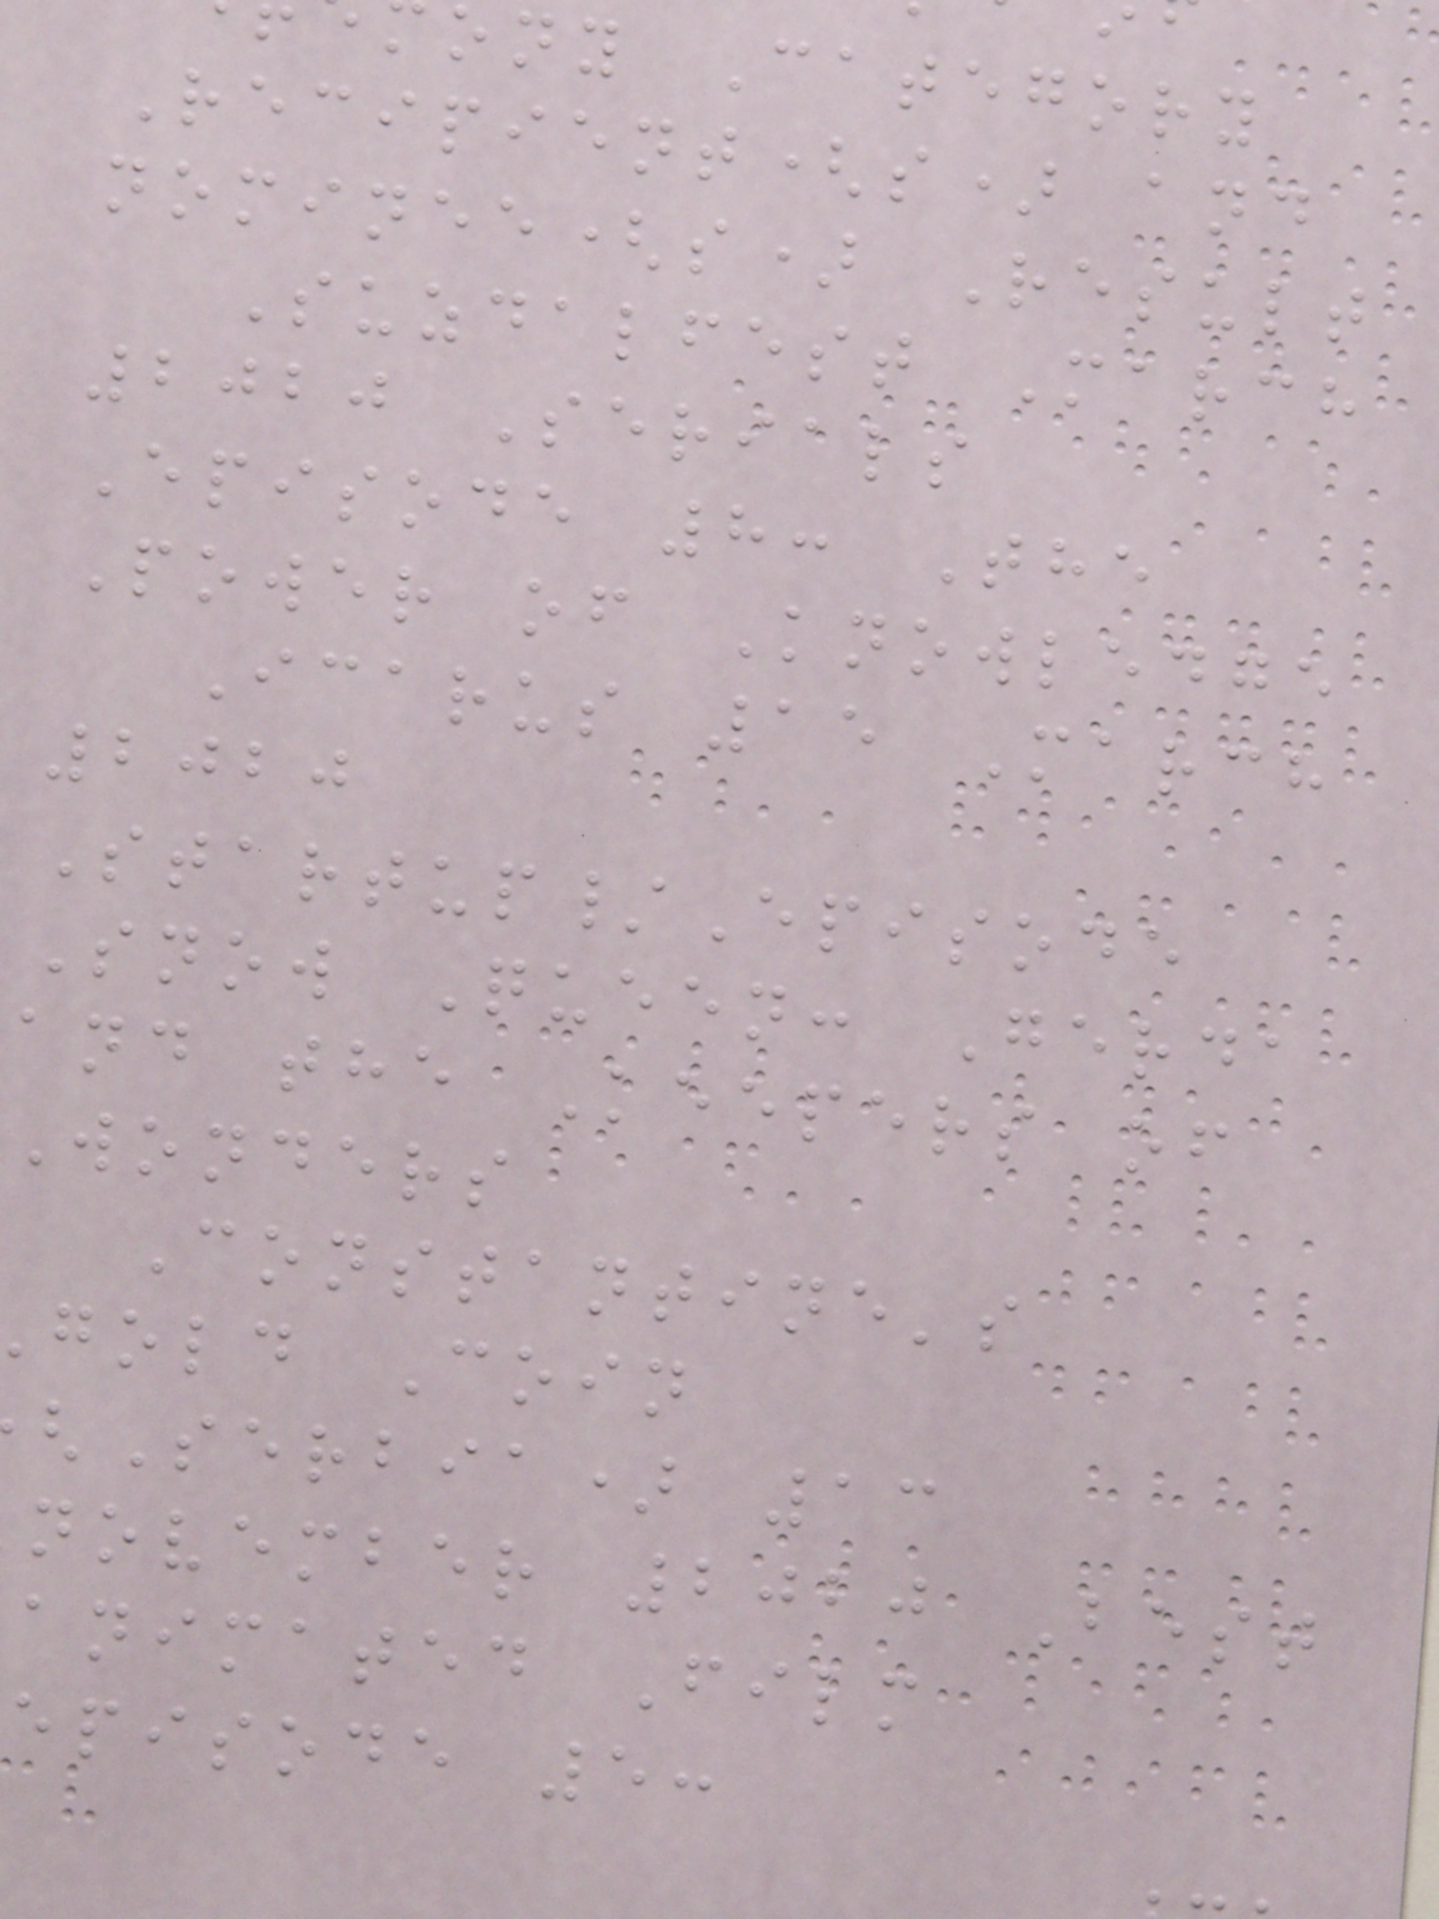ony Category
Recipient(s) and
nominee(s) Result
Suzdalfest March
2020 Serials
Episode 8: The
Power of Knowledge
Icarus 15 March
2020
Startup/Episode
Snow Queen: Gerda
and the Keepers of
Wonders
Constantine's
gold Coin
Serbia) 13
november 2020 Best
animated Film
episode 5:
